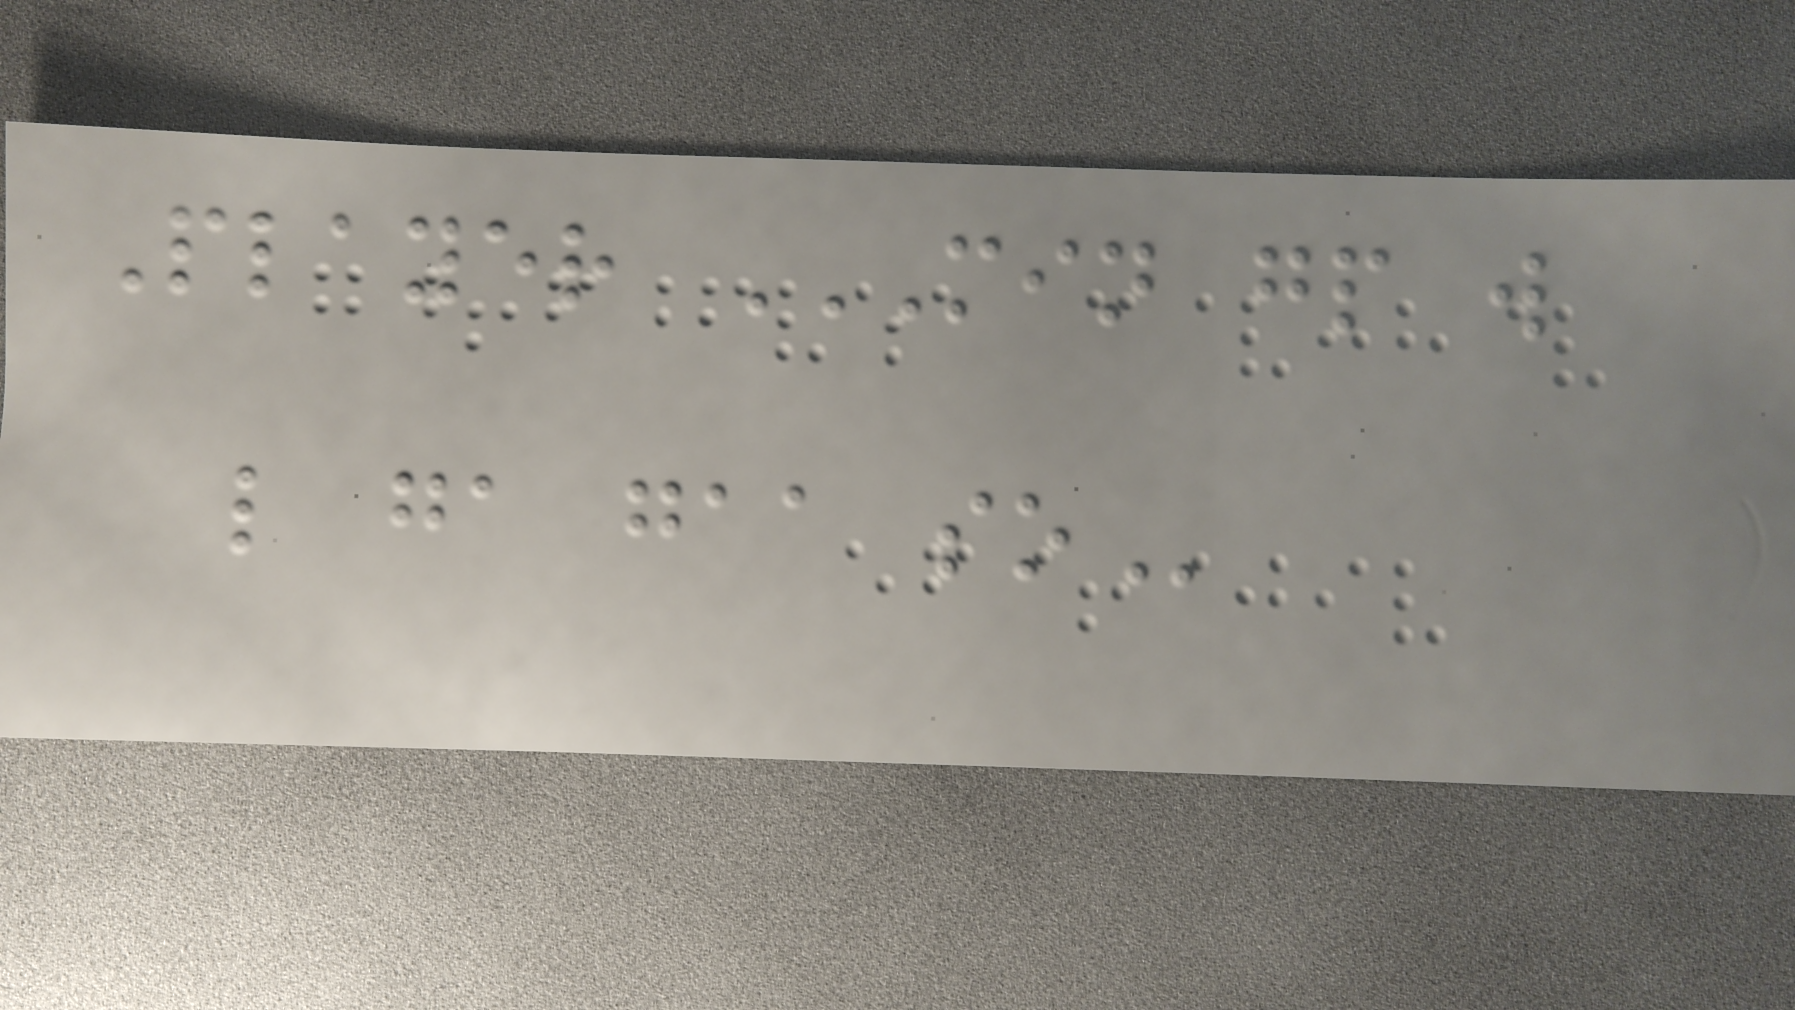Player MIN GP W
L GA GAA SO
